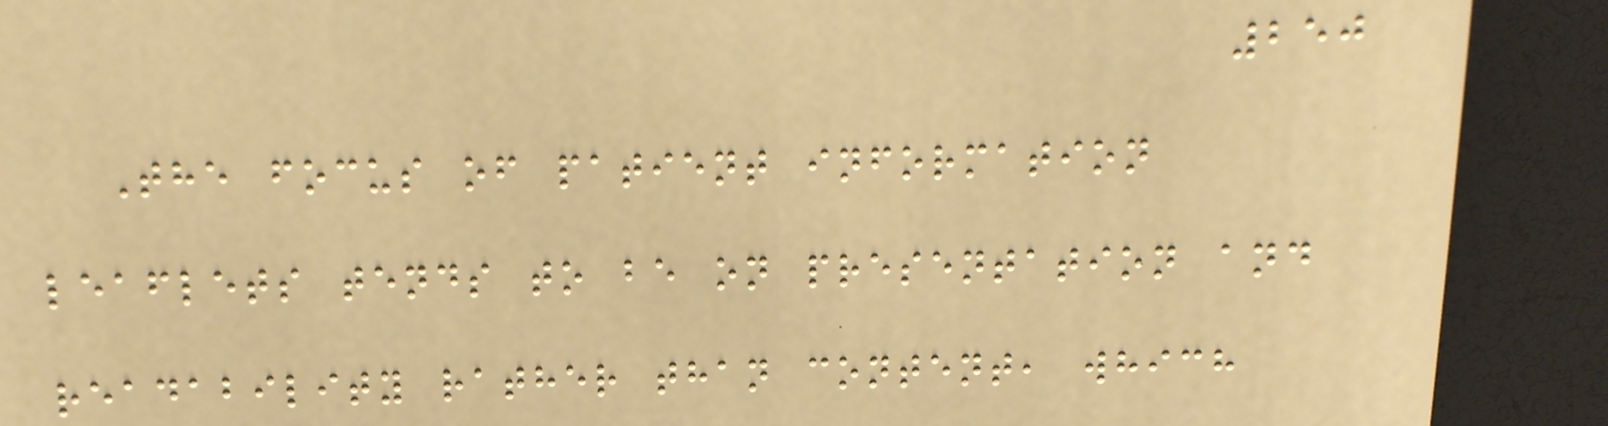250
The focus of patient information
leaflets tends to be on presentation and
readability rather than content, which
